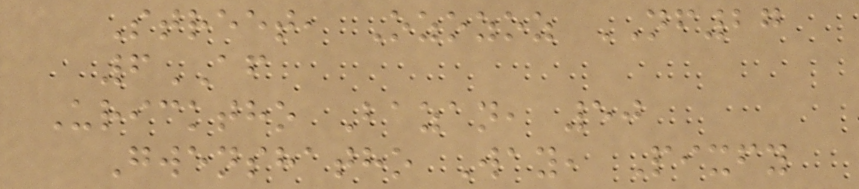Street, Ozozoz NF27
6AF
Uricktho Bazan, 50
Gwenshatho Way, Pixfy
